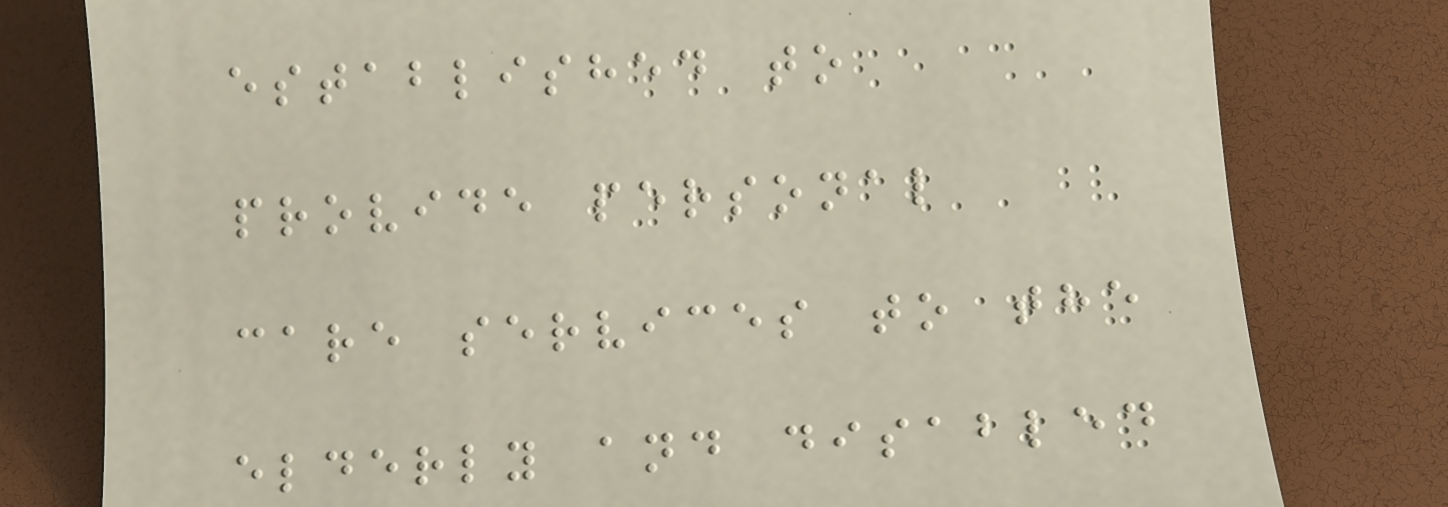established to
provide personal
care services to the
elderly and disabled
